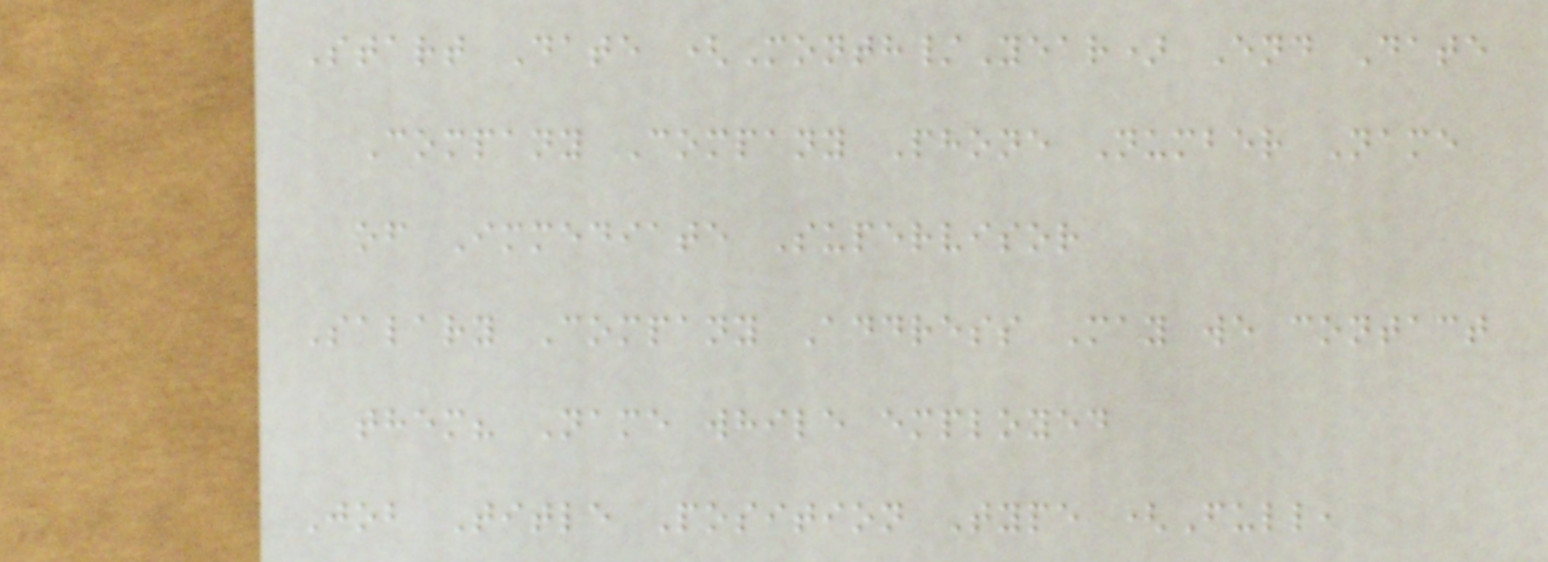Start Date (Month/Year) End Date
Company Company Phone Number Name
of Immediate Supervisor
Salary Company Address May we contact
them? Name while employed
Job Title Position Type (Full,
